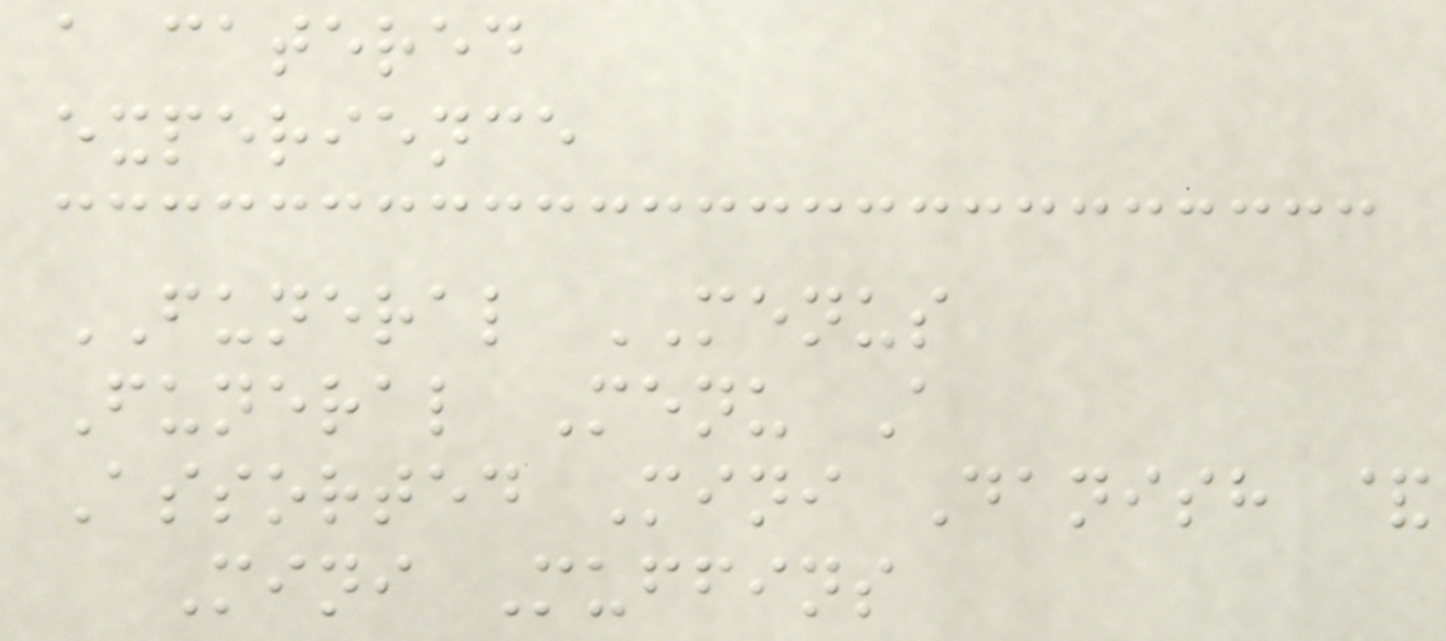a catered
experience
FUNERAL MENUS
Funeral Menu A
Assorted Mini Danish &
Mini Muffins
